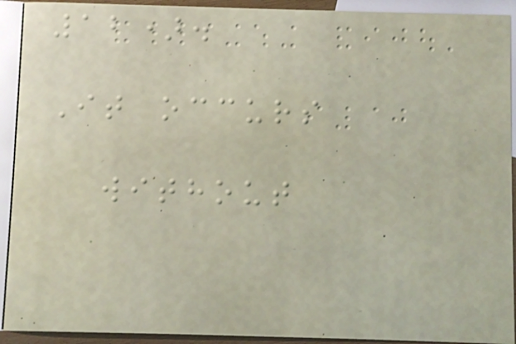12).
It occurs
without
